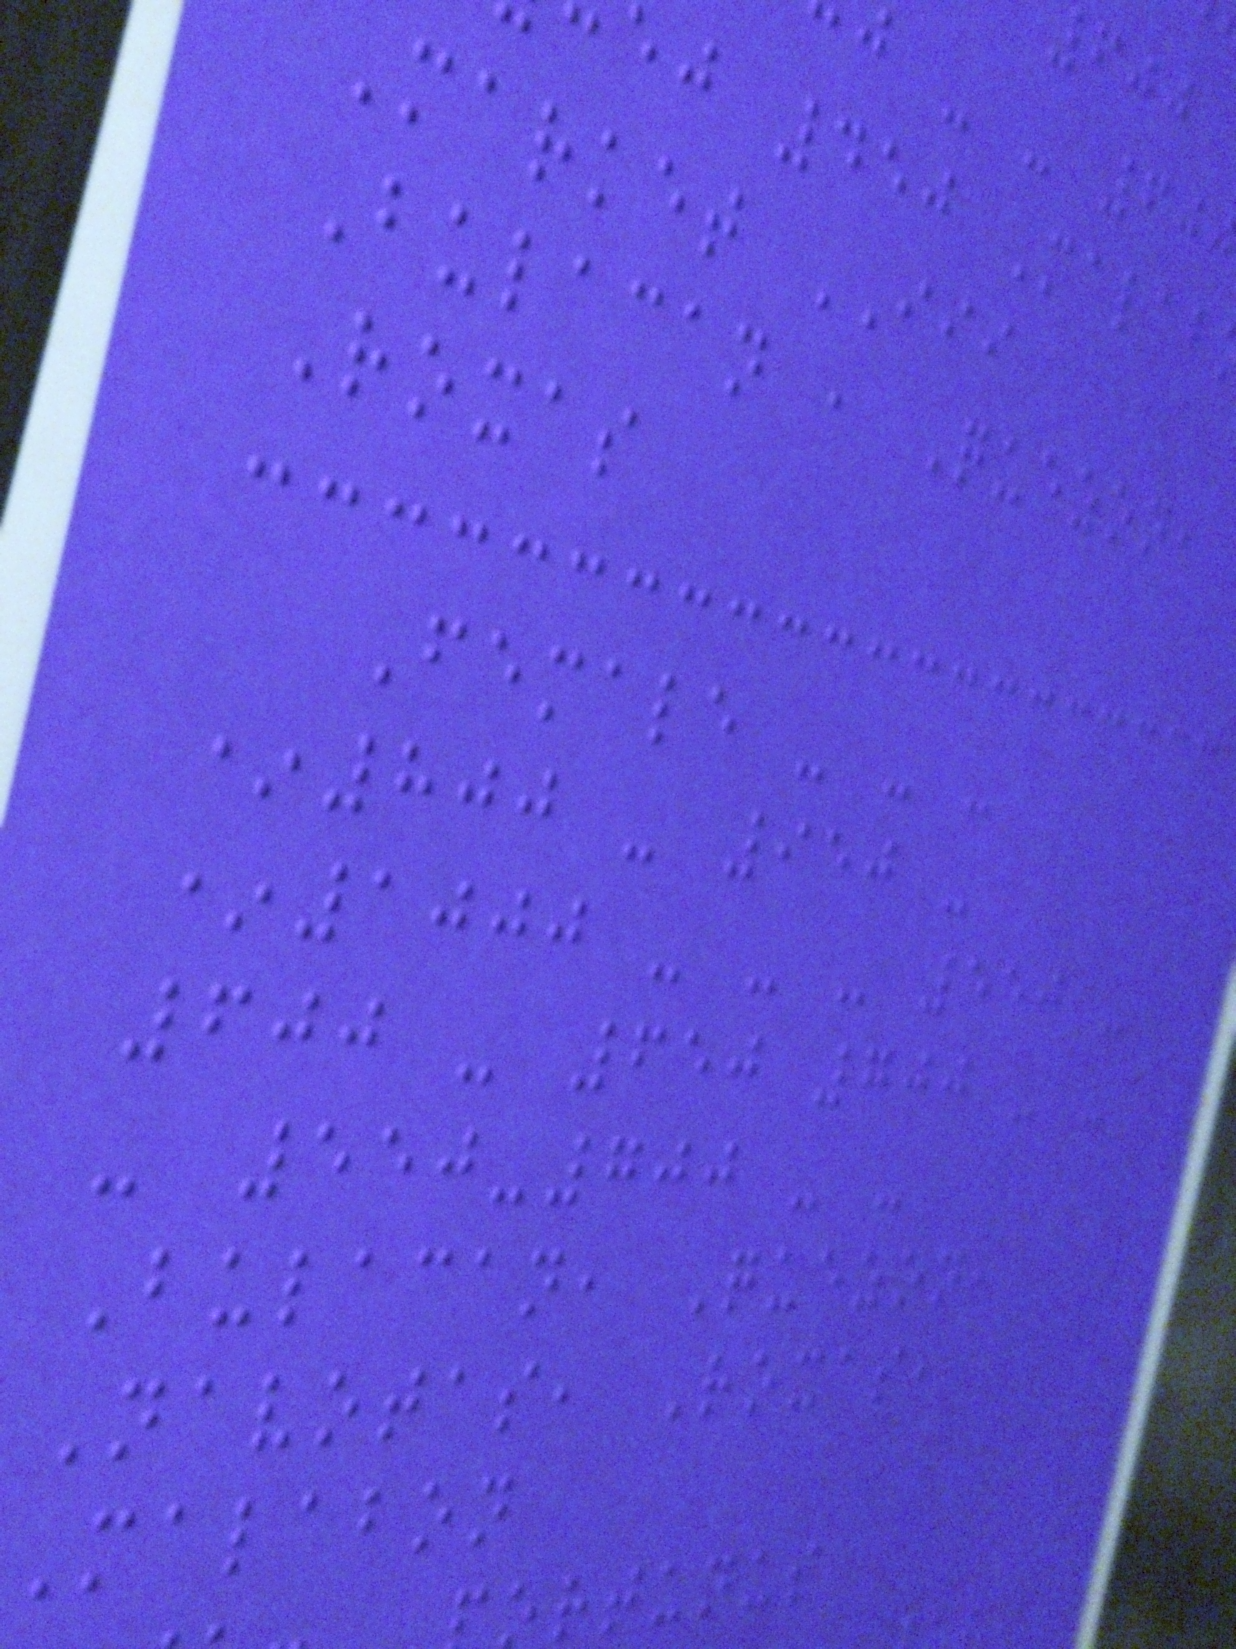j - - 60
ej 450 Malab
Market III
Bulacan , Quezon,
Roxas
Female - - -
*800 - 950 -
*1000 - - - 550 -
600 - 650 700 - -
- 550-700 - -
Bulacan, Quezon,
Navotas, Roxas,
Malabon
rtunus
